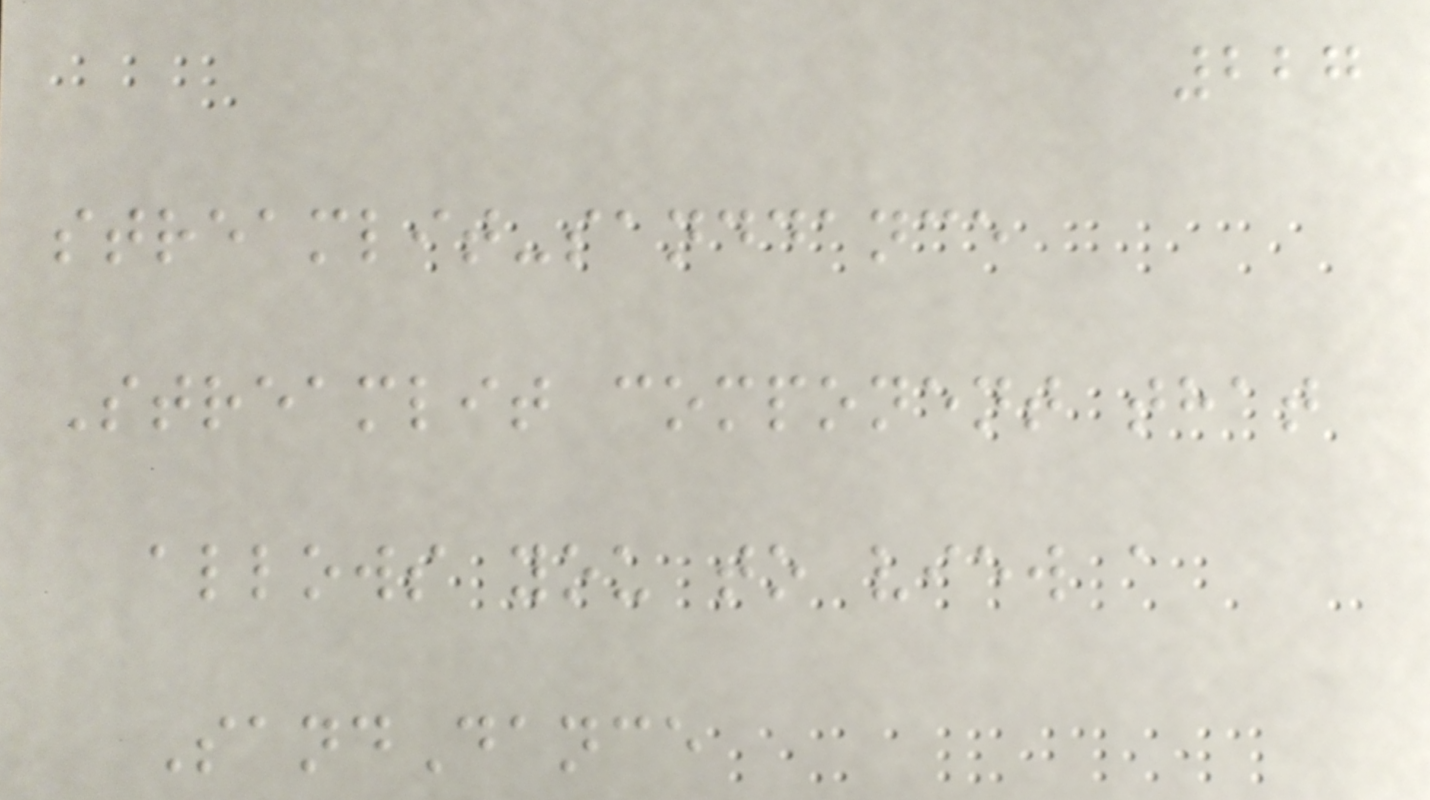227
streamlit-sanddance
Streamlit component that
allows you to view a
SandDance
